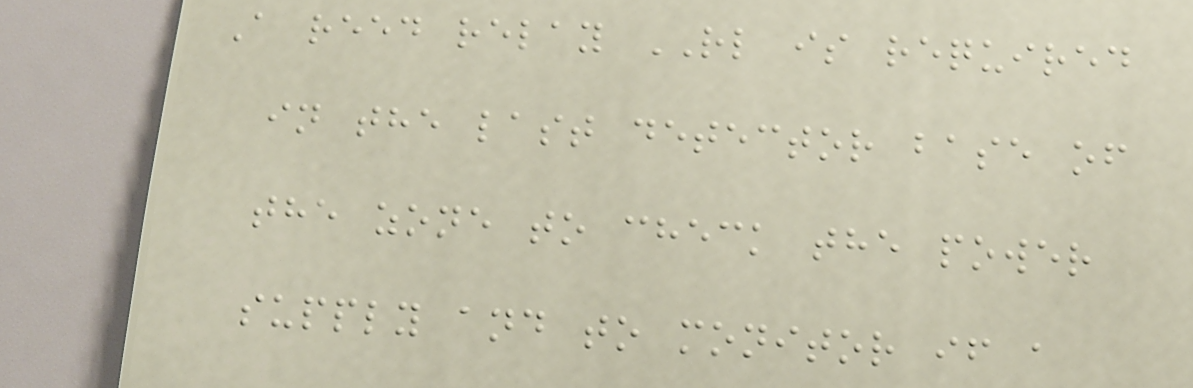A reed relay RL is required
in the last detector base of
the zone to check the power
supply and to monitor if a
